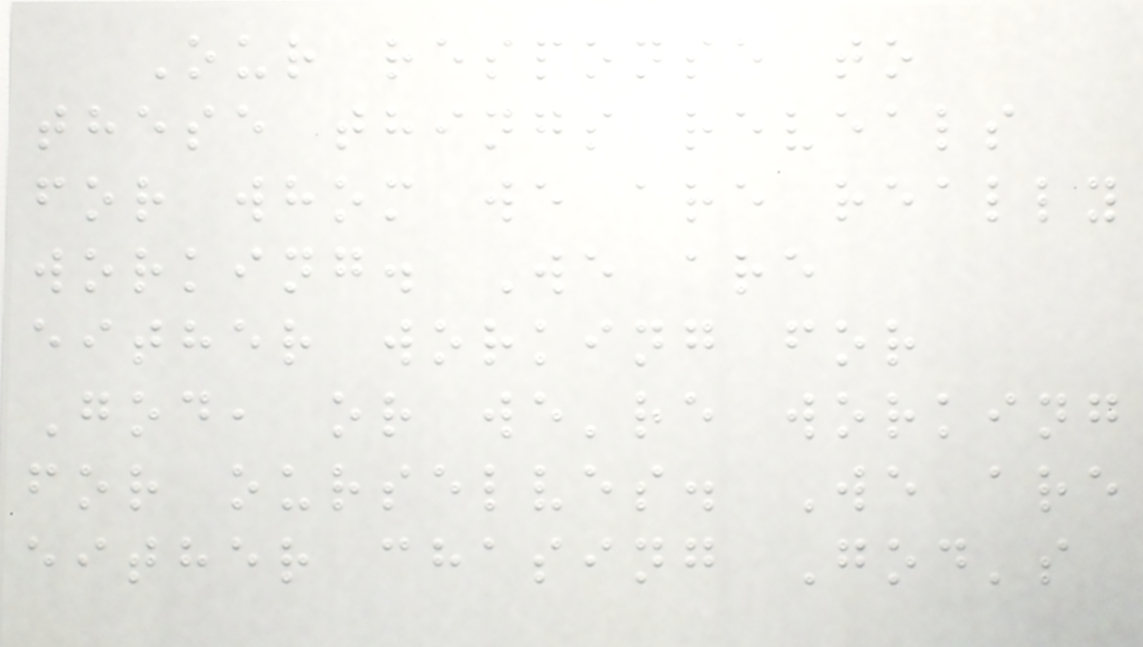Our response to
these things reveals
for whom we are really
working. We are
either working for
God, or we're working
for ourselves. We are
either chasing God's
